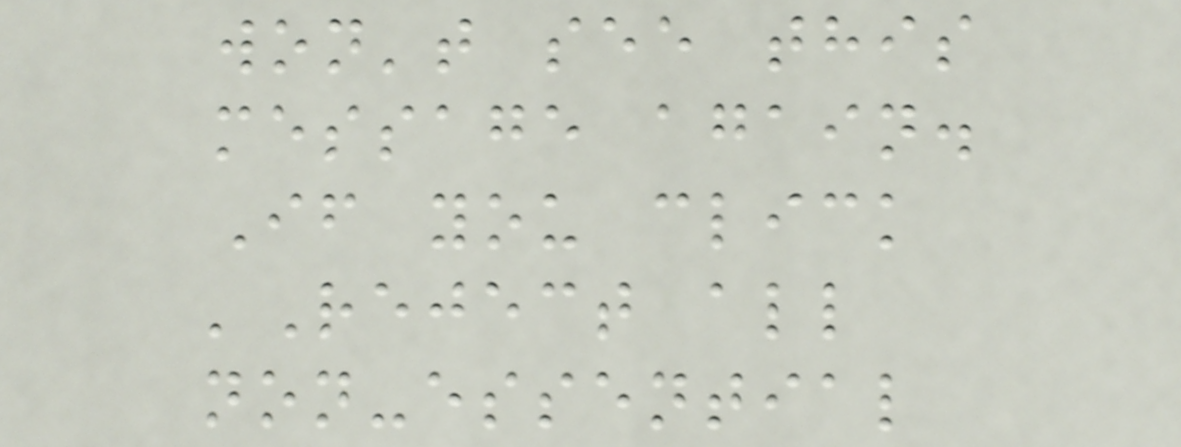won't see this
message again.
If you click
'Reject all
non-essential
